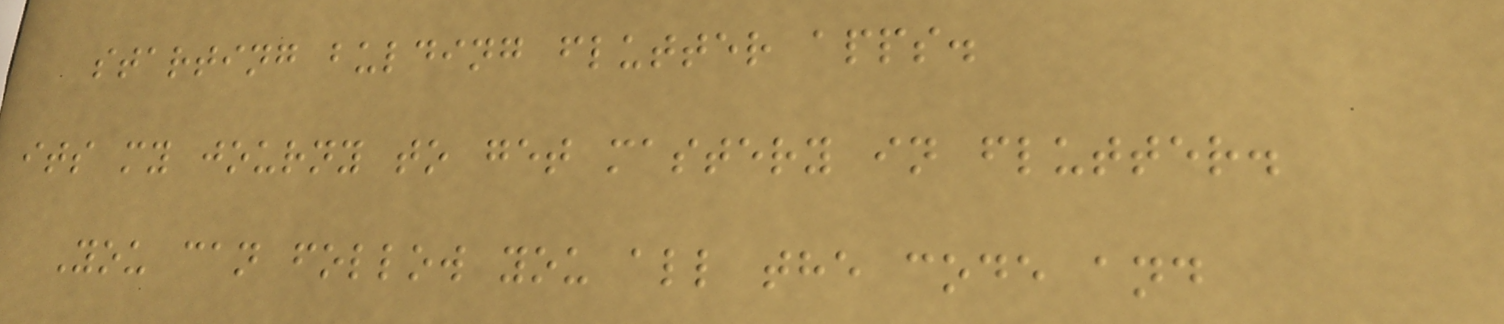starting bulding flutter apps.
its my journy to get mastery in flutter.
You can follow you all the code and
